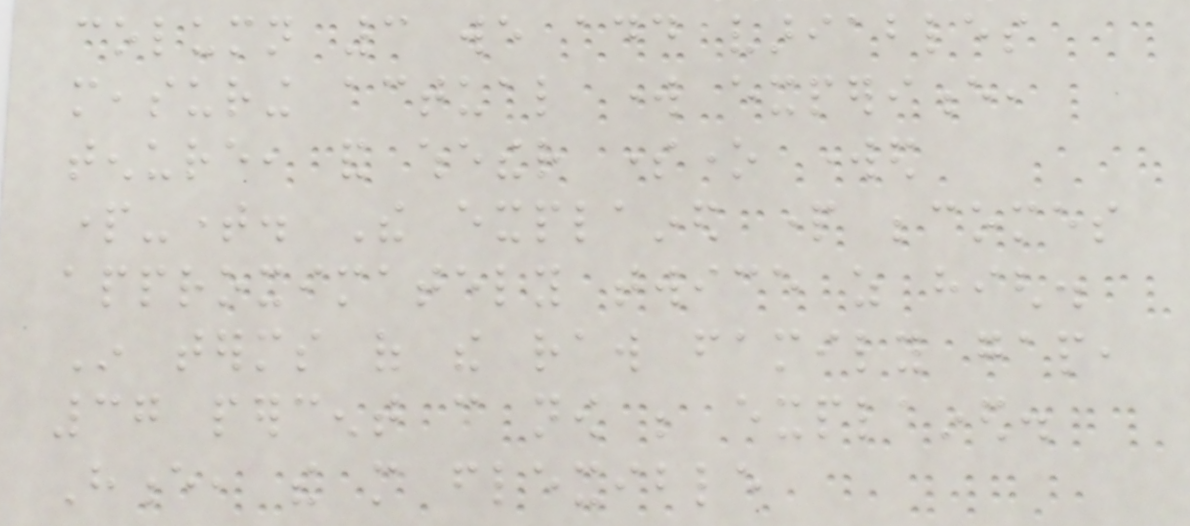column 3 we add variables
measuring actual work experience,
tenure, and whether someone worked
part-time. The explained part becomes
approximately twice as high.
In terms of the raw family gap,
37 percent can now be explained.
Hence, the more flexible
